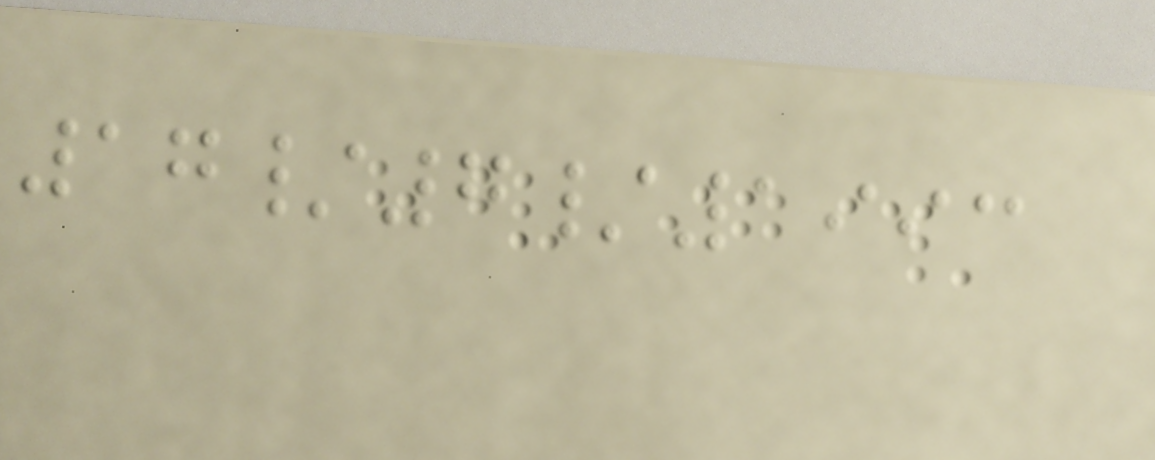17/7/1993
